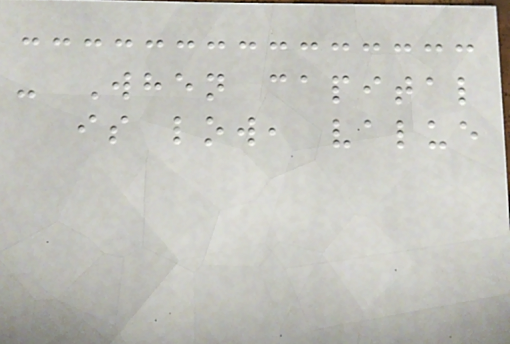- When capital
is low, value
